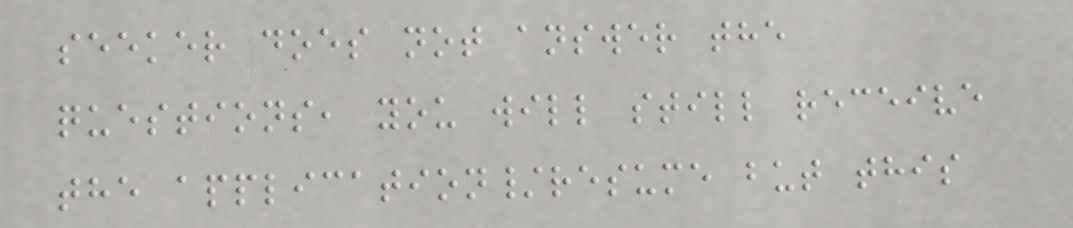seeker does not answer the
questions, you will still receive
the application/resume but this
